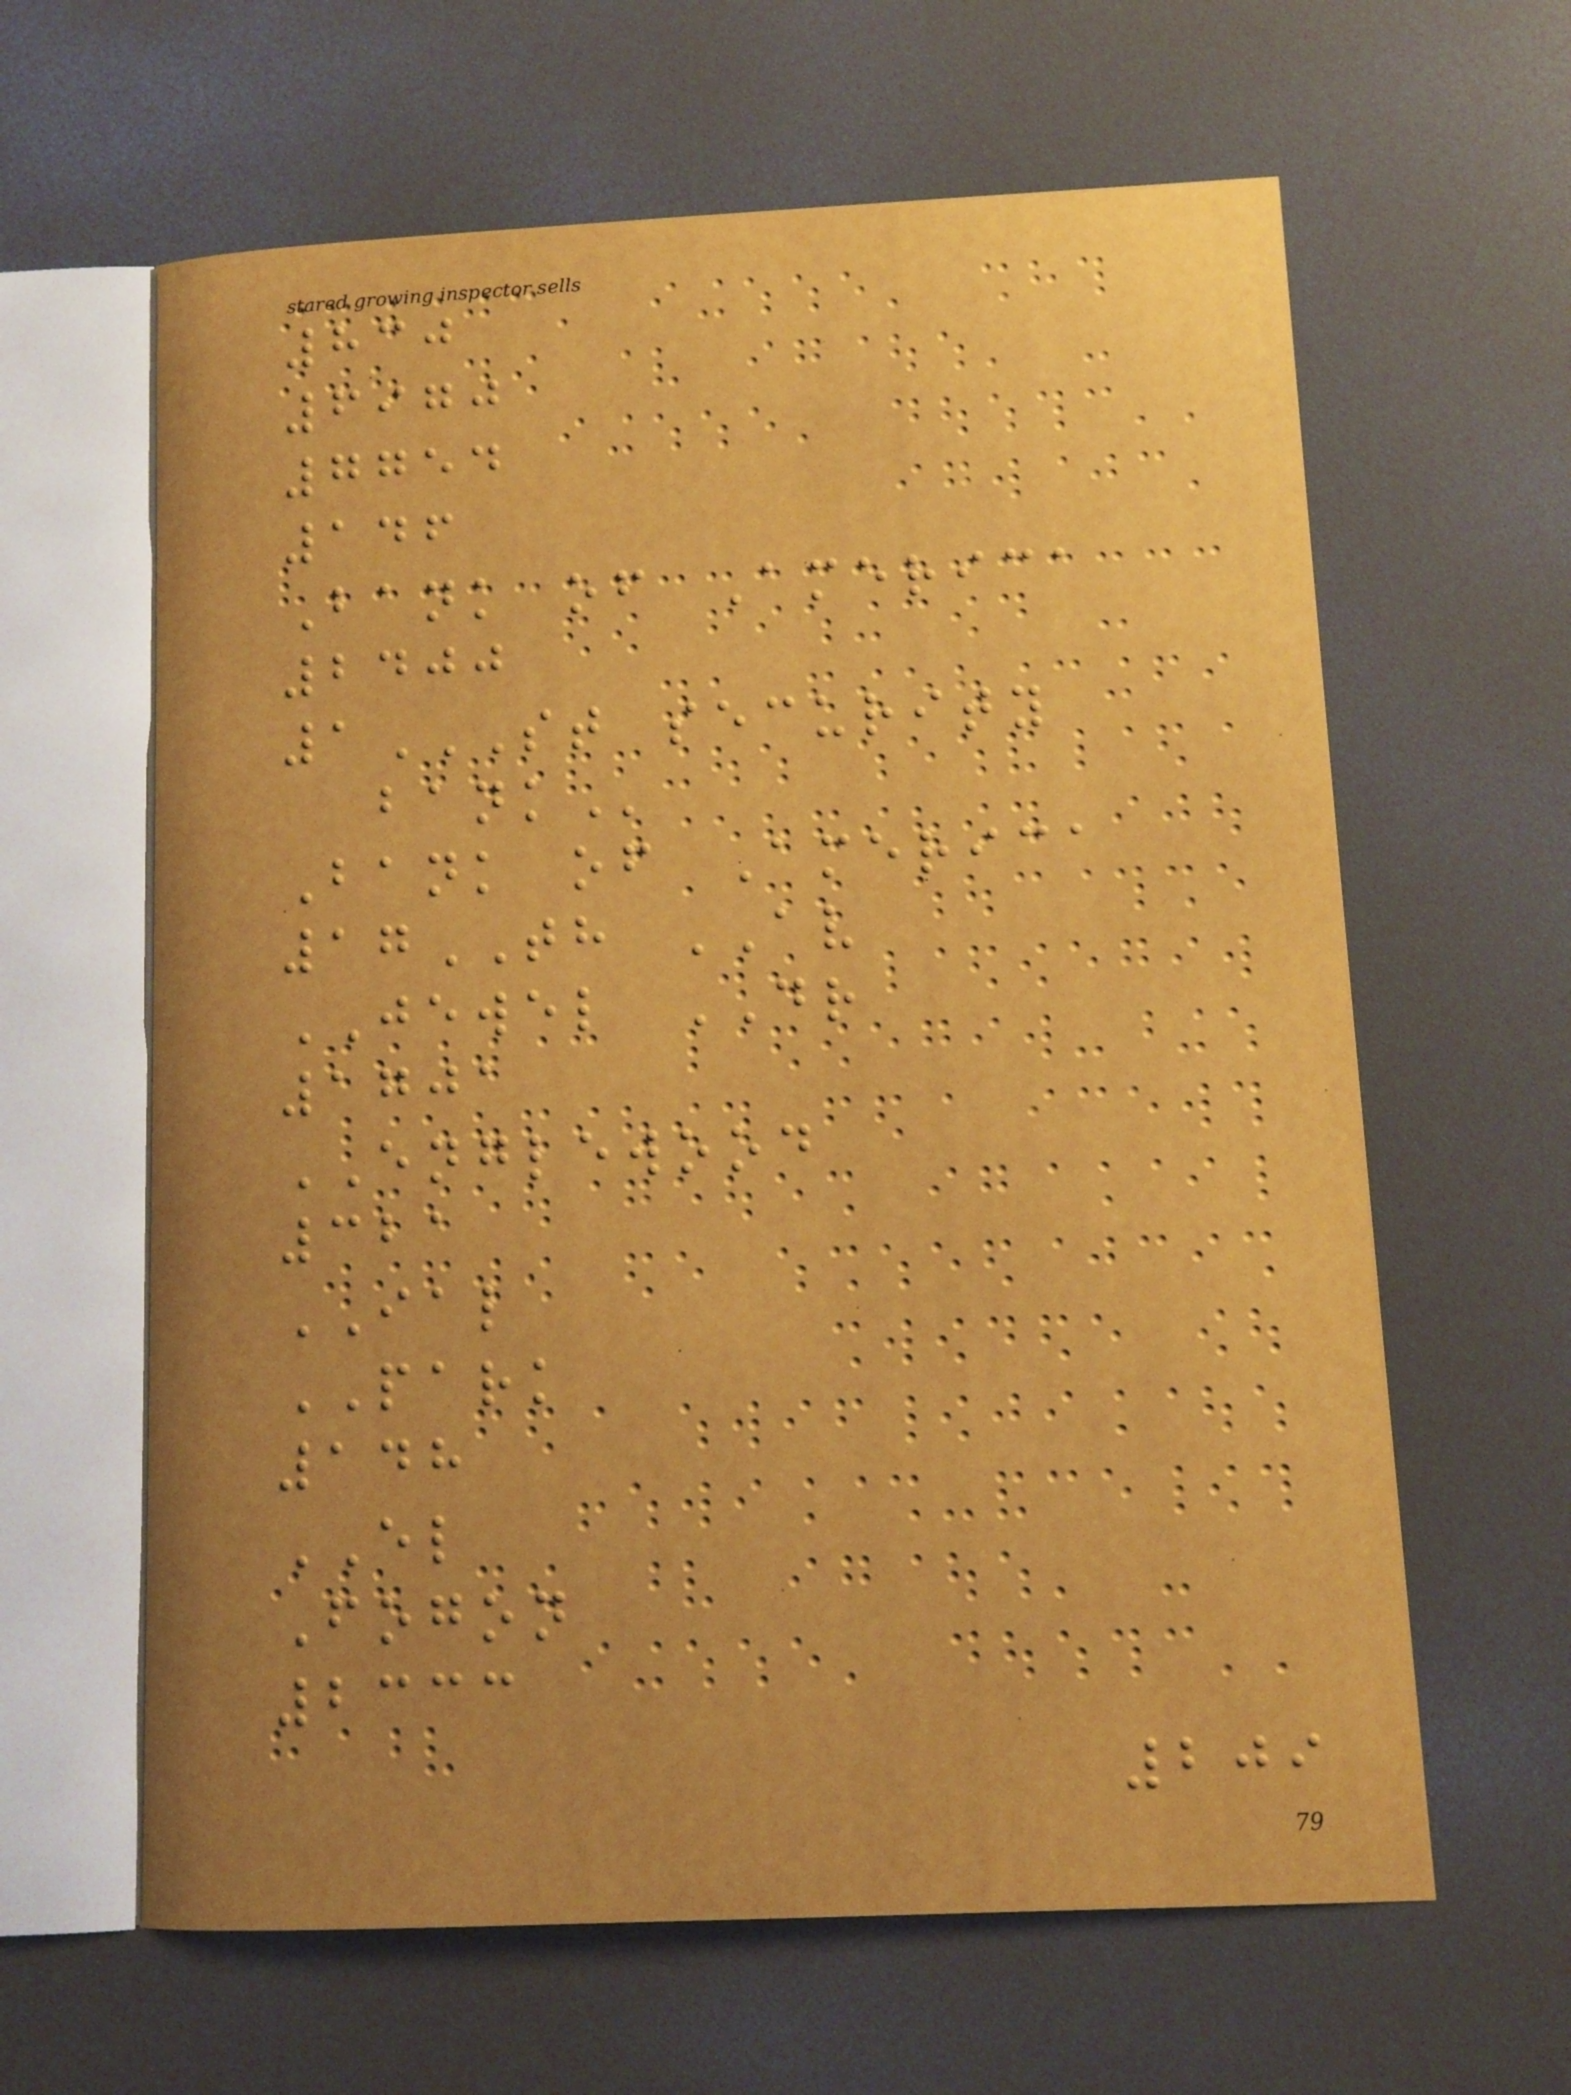830
6970
7754
146
Bank of America
2400
1ST SECURITY
BANK
Bank of America
17TH AV
JEWEL DR
1701
ENGLEWOOD
321
IAL
PARK
148
EL
Fogon
2333
209
